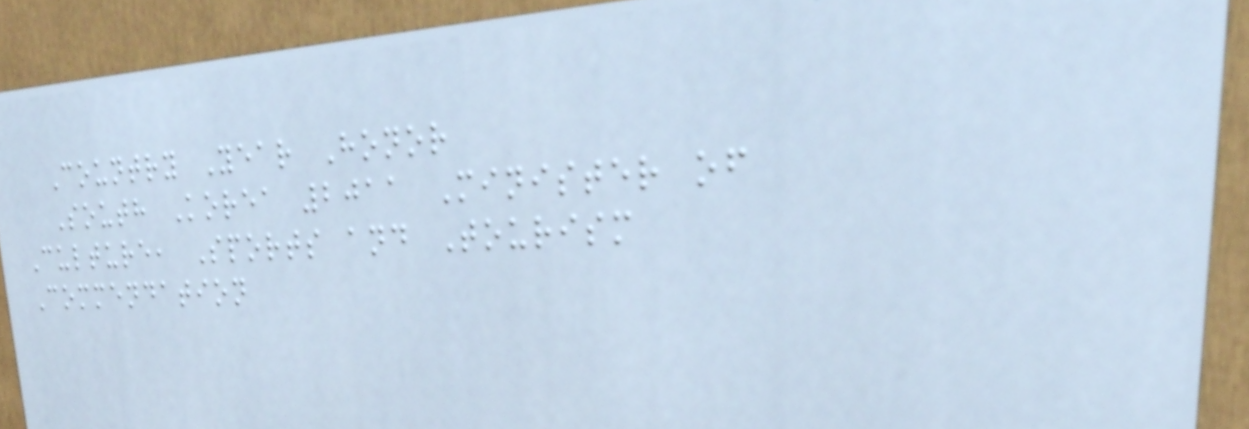Country Year Honor
South Korea 2011 Minister of
Culture, Sports and Tourism
Commendation
